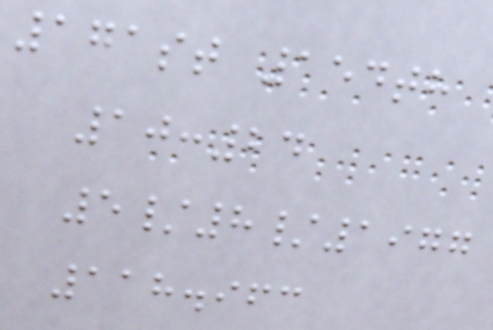171st 154th
10:24
5/8/1977
118.963
